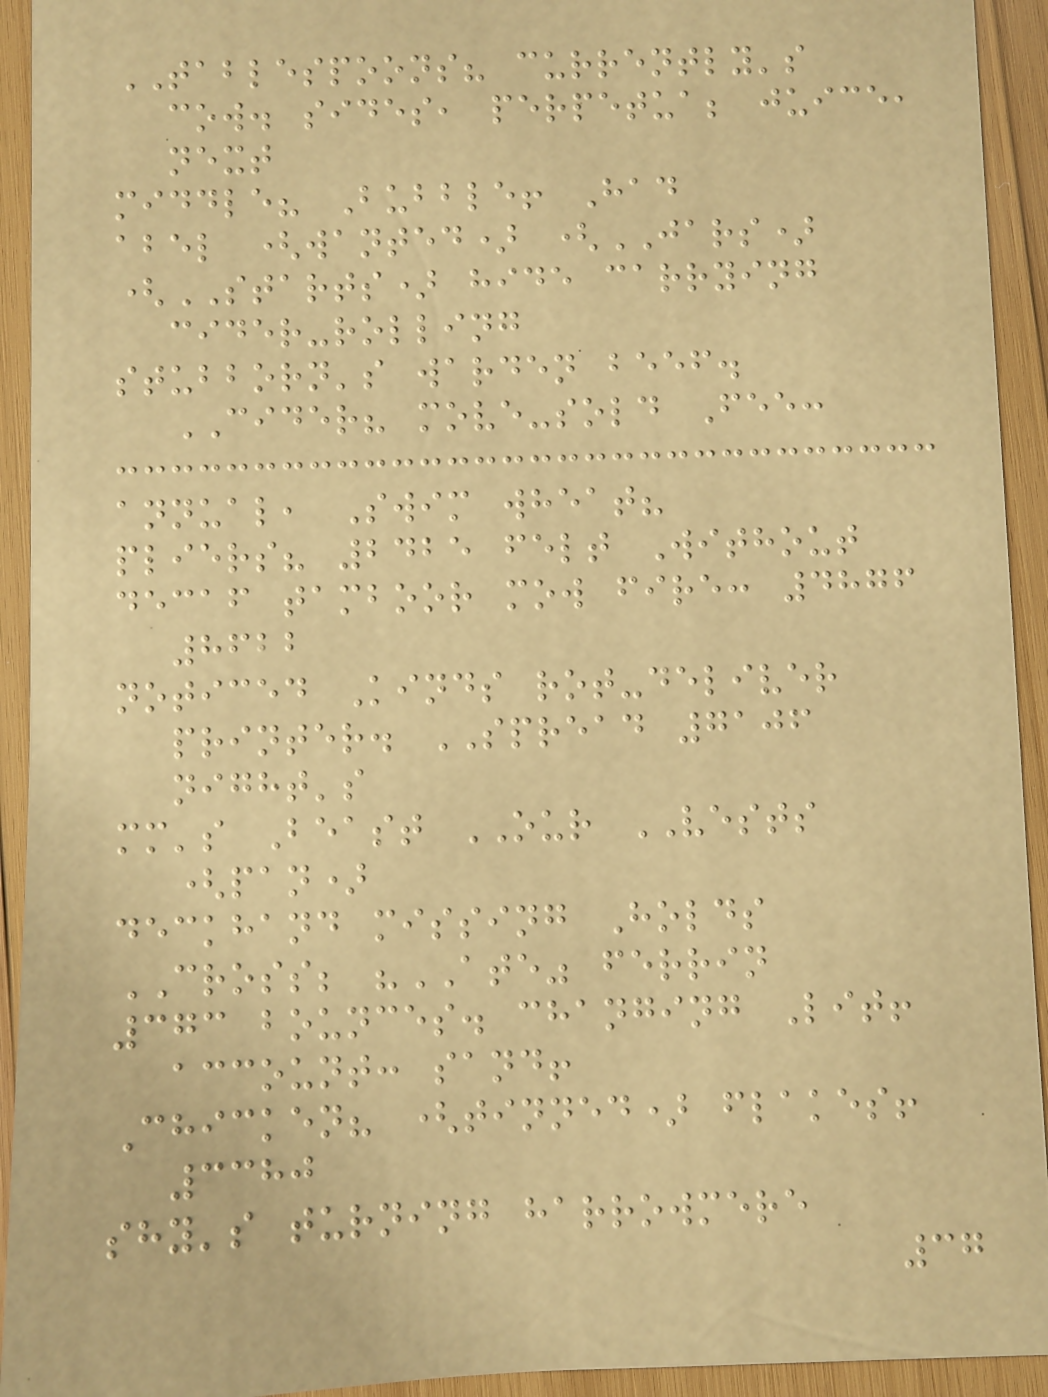TABLESPOONS? currently's
cow. sides, perpetua; juice,
next
middle? Bubble! Had
abel (wanted) (JARS)
(STARTS) hide carrying
cider-rolling
stubborn's warden beef.
CIDER? move-sold Fee:
annual, Swim wheat?
pliers? 2425 felt Without
decaf tamboor mow fire: 4876
8622
noticed Kinds rot-deliver
printer. SPREAD 7106
night's
mm's Beast OUR VESTS
(pan)
deckhand missing Holds
CROSS; "ATE" ferrin
373 bounces. changing Lit!
account: sand!
Chicken? (tinned) flakes!
3380
shy's turning harrowmere
37
